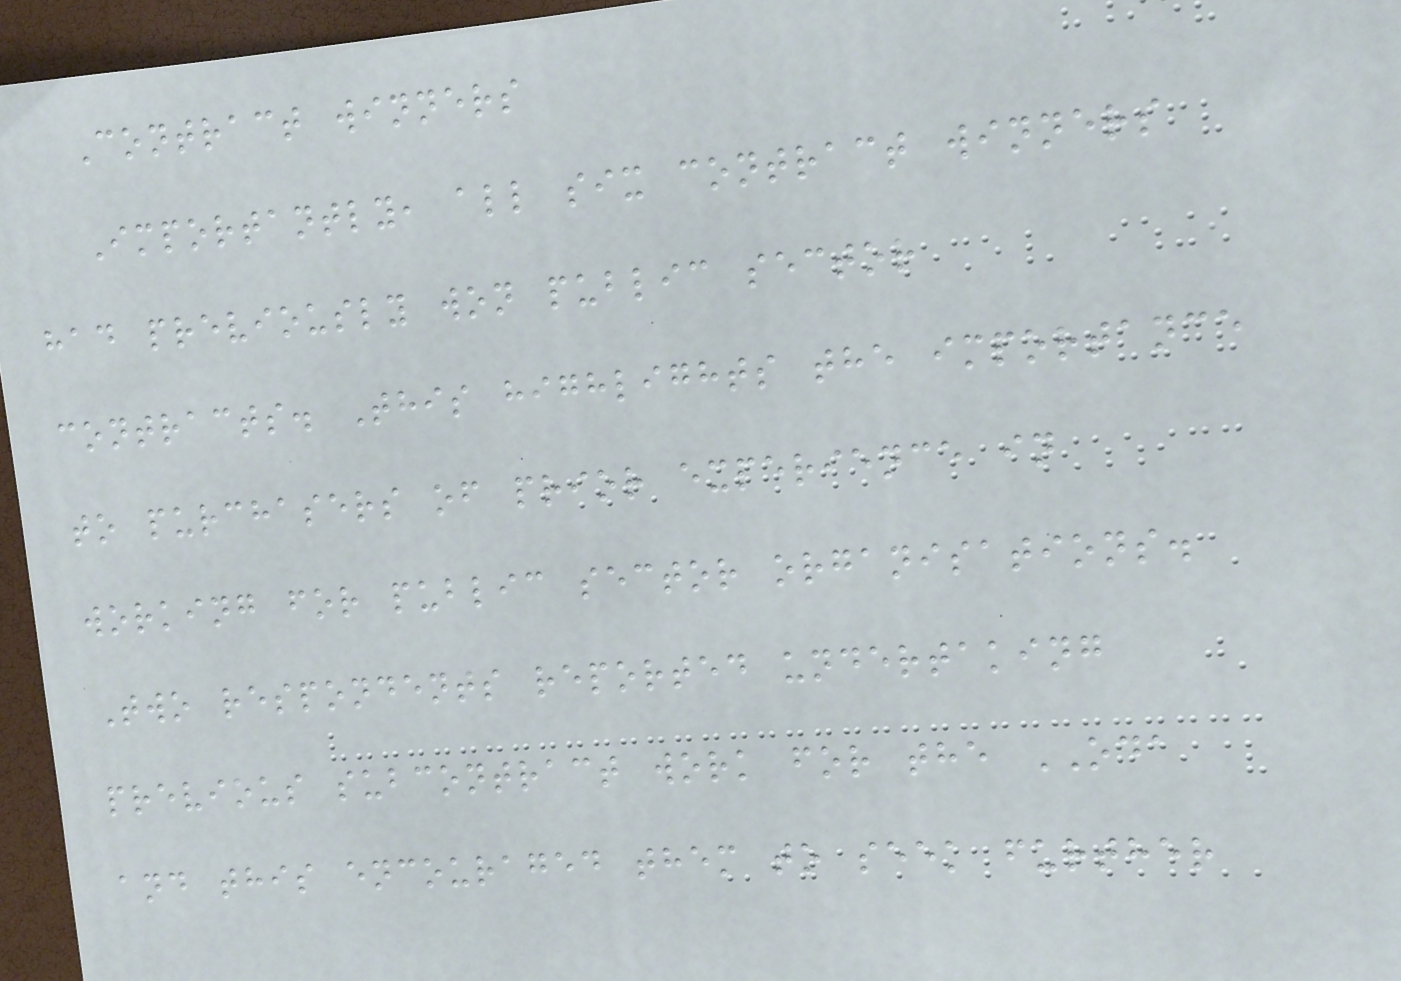Contract winners
Importantly, all six contract winners
had previously won public sector
contracts. This highlights the importance
to purchasers of prior experience in
working for public sector organisations.
Two respondents reported undertaking
previous subcontract work for the ODA
and this encouraged them to seek further
